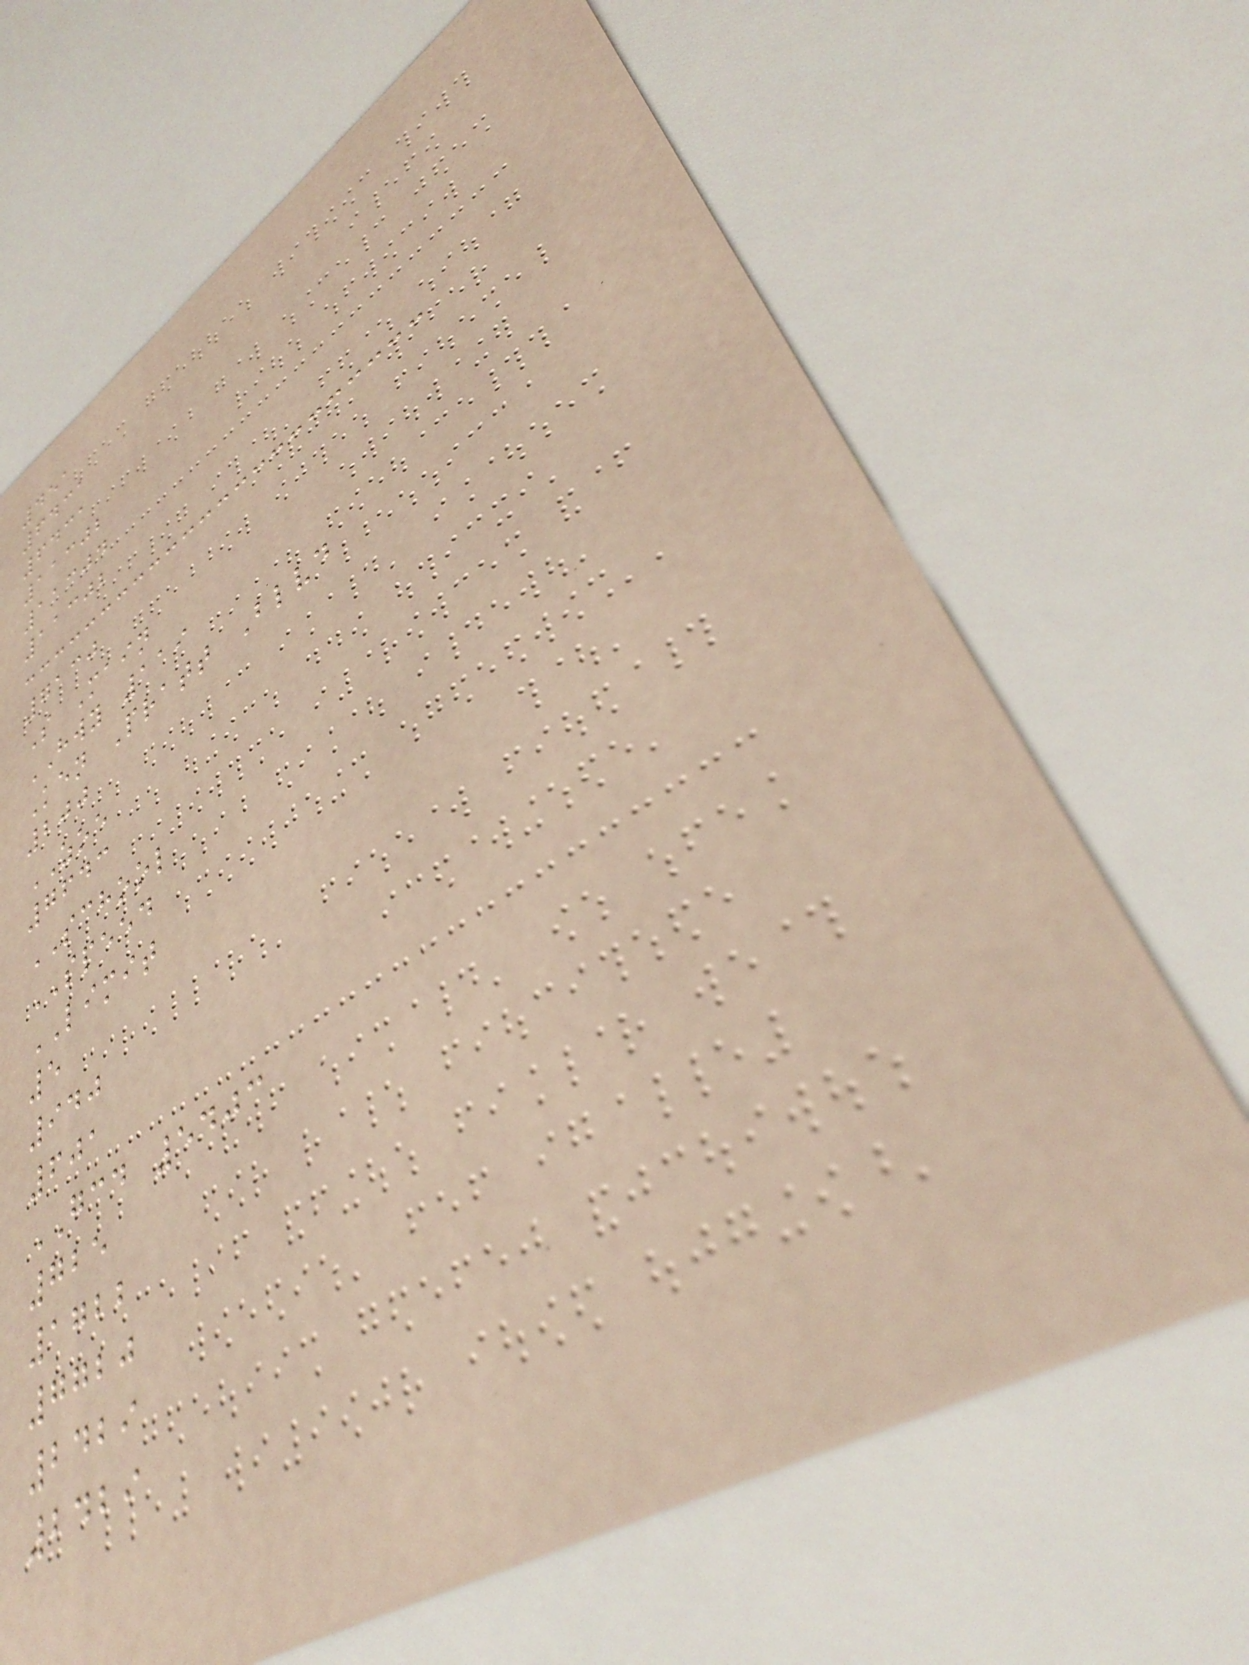451
6431
6431
11302
11304
11302
7130
S Main
HWY 119
Ken Pratt Blvd
200
ZOE
7643
SCHOOL
SPEED
LIMIT
5
940
601
GCD 5403
725
1722
7720
2429
2429
